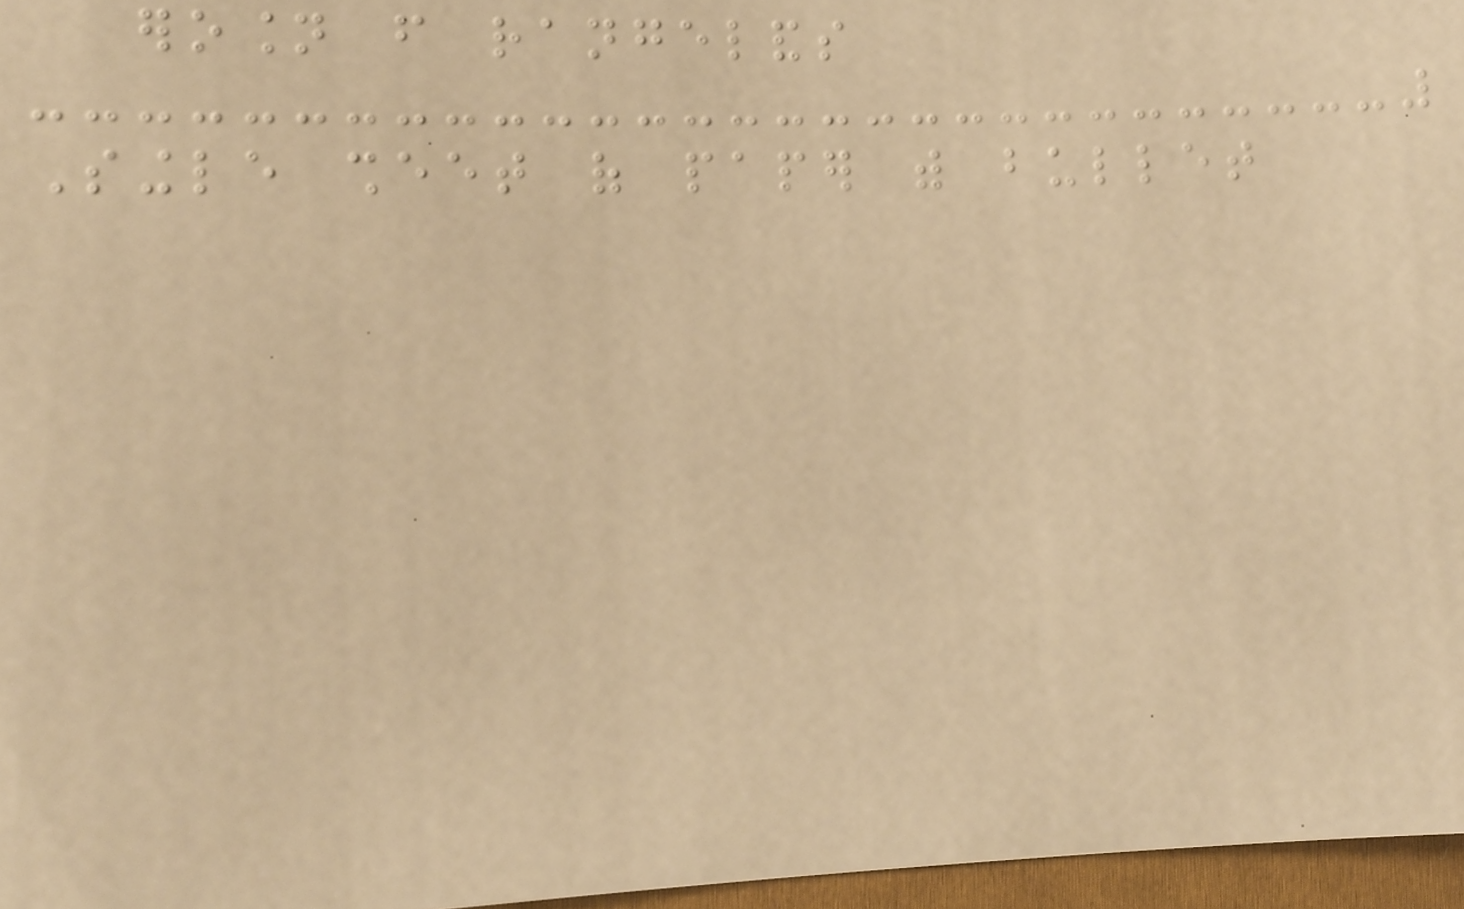erosion from rangelands
Single sheet of paper with bullet
